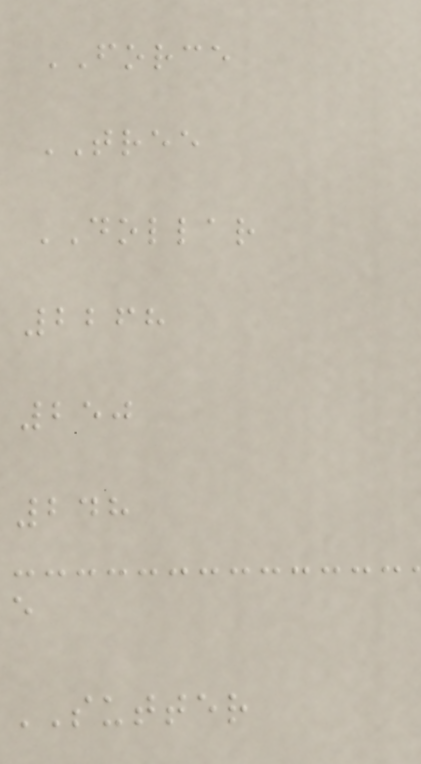FORCE
TREE
DOLLAR
2268
250
248
e
SUTTER
